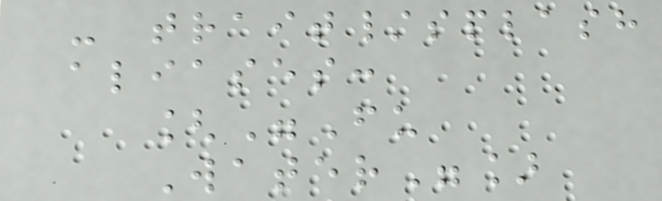- trait/splash
aliases:
["Fu
Water"]
